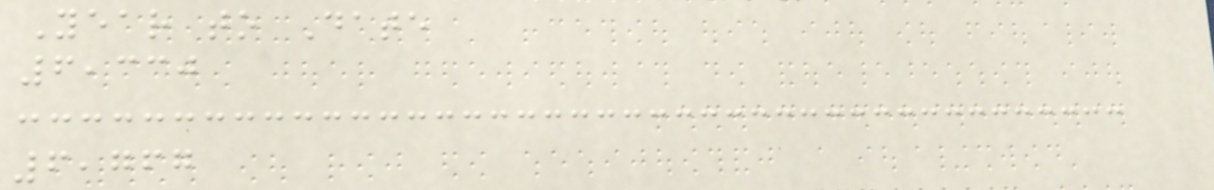Year to Date
6,330
6,767
